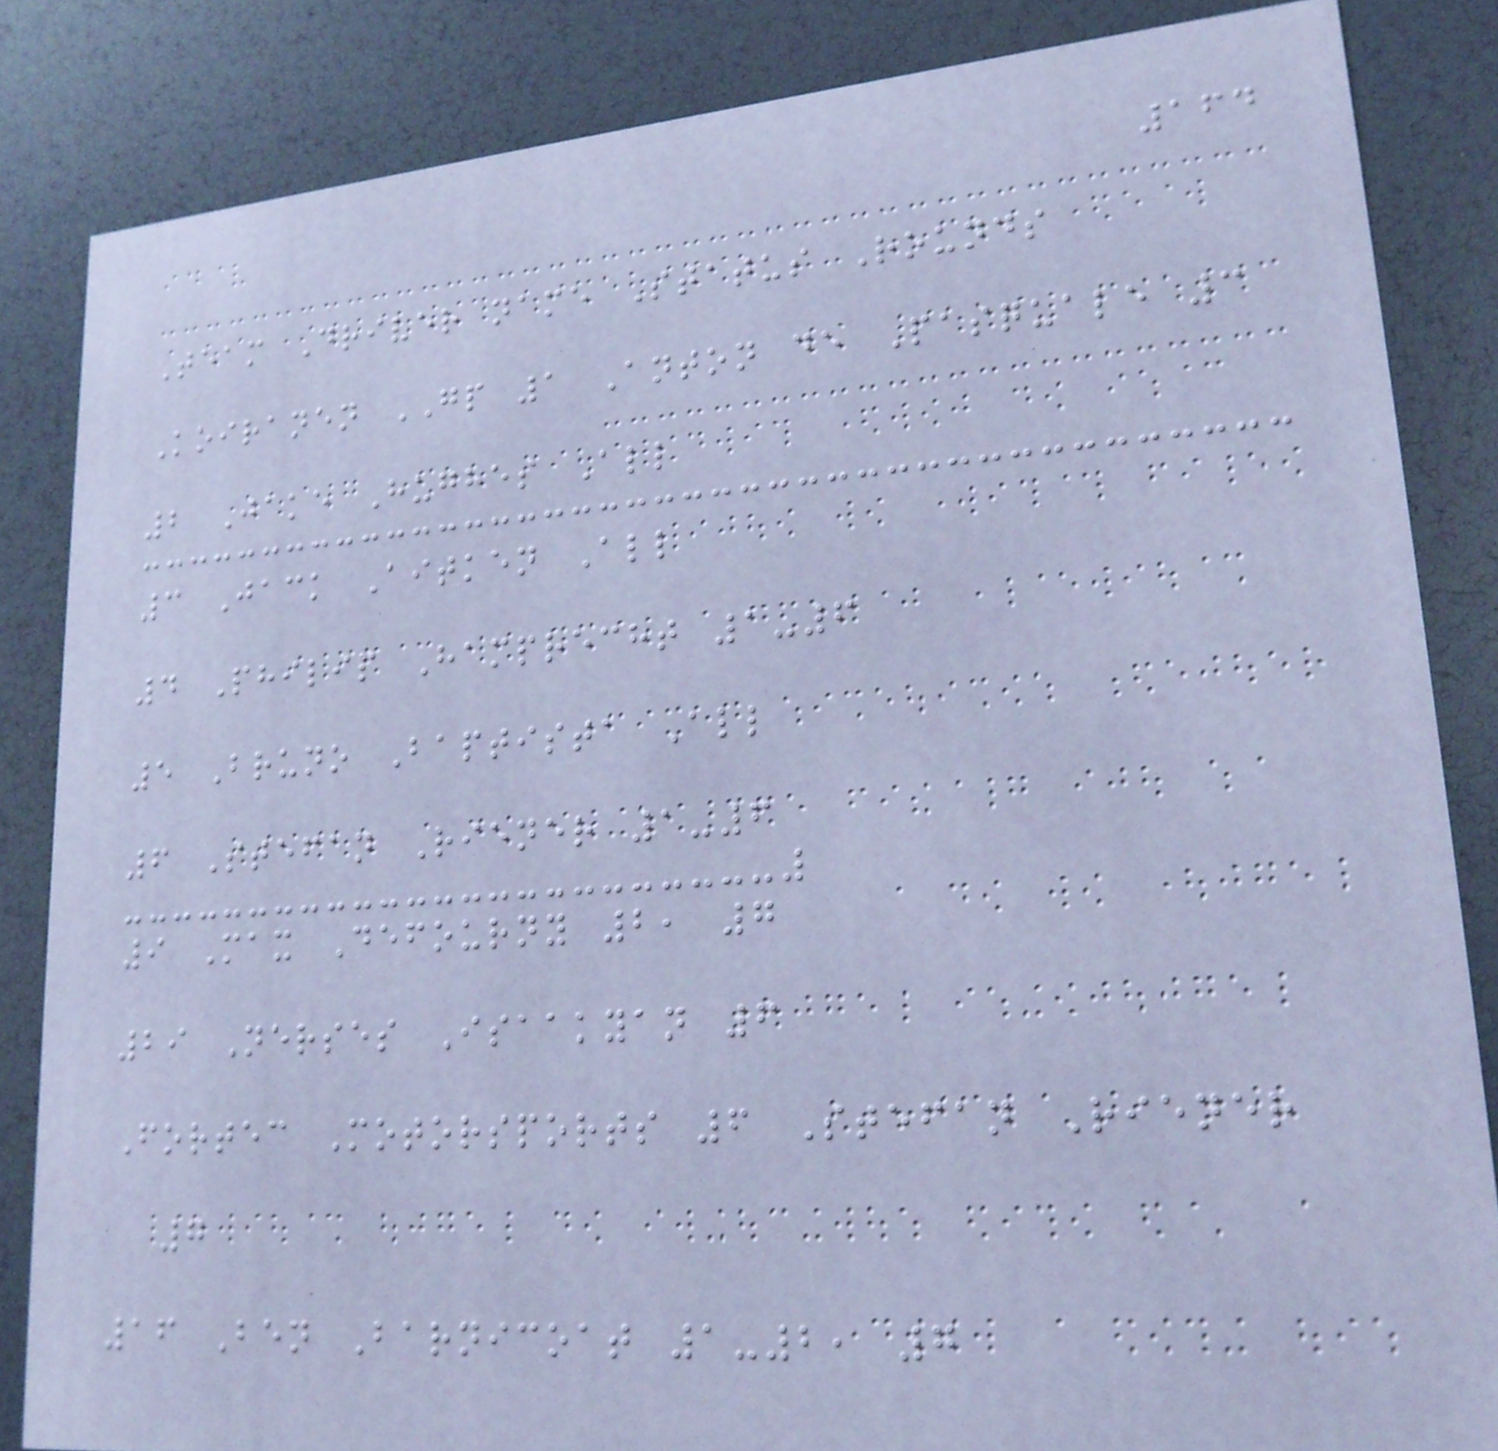164
Team Driver name Status Rounds
Koiranen GP 1 Anton de Pasquale 3
2 Jake Hughes All
3 Jack Aitken All
4 Philip Hamprecht 1-6
5 Bruno Baptista All
6 Stefan Riener 1-6
9 Max Defourny 2, 7
29 Nerses Isaakyan 6
Fortec Motorsports 6 Stefan Riener
7
16 Ben Barnicoat 1-2, 7
